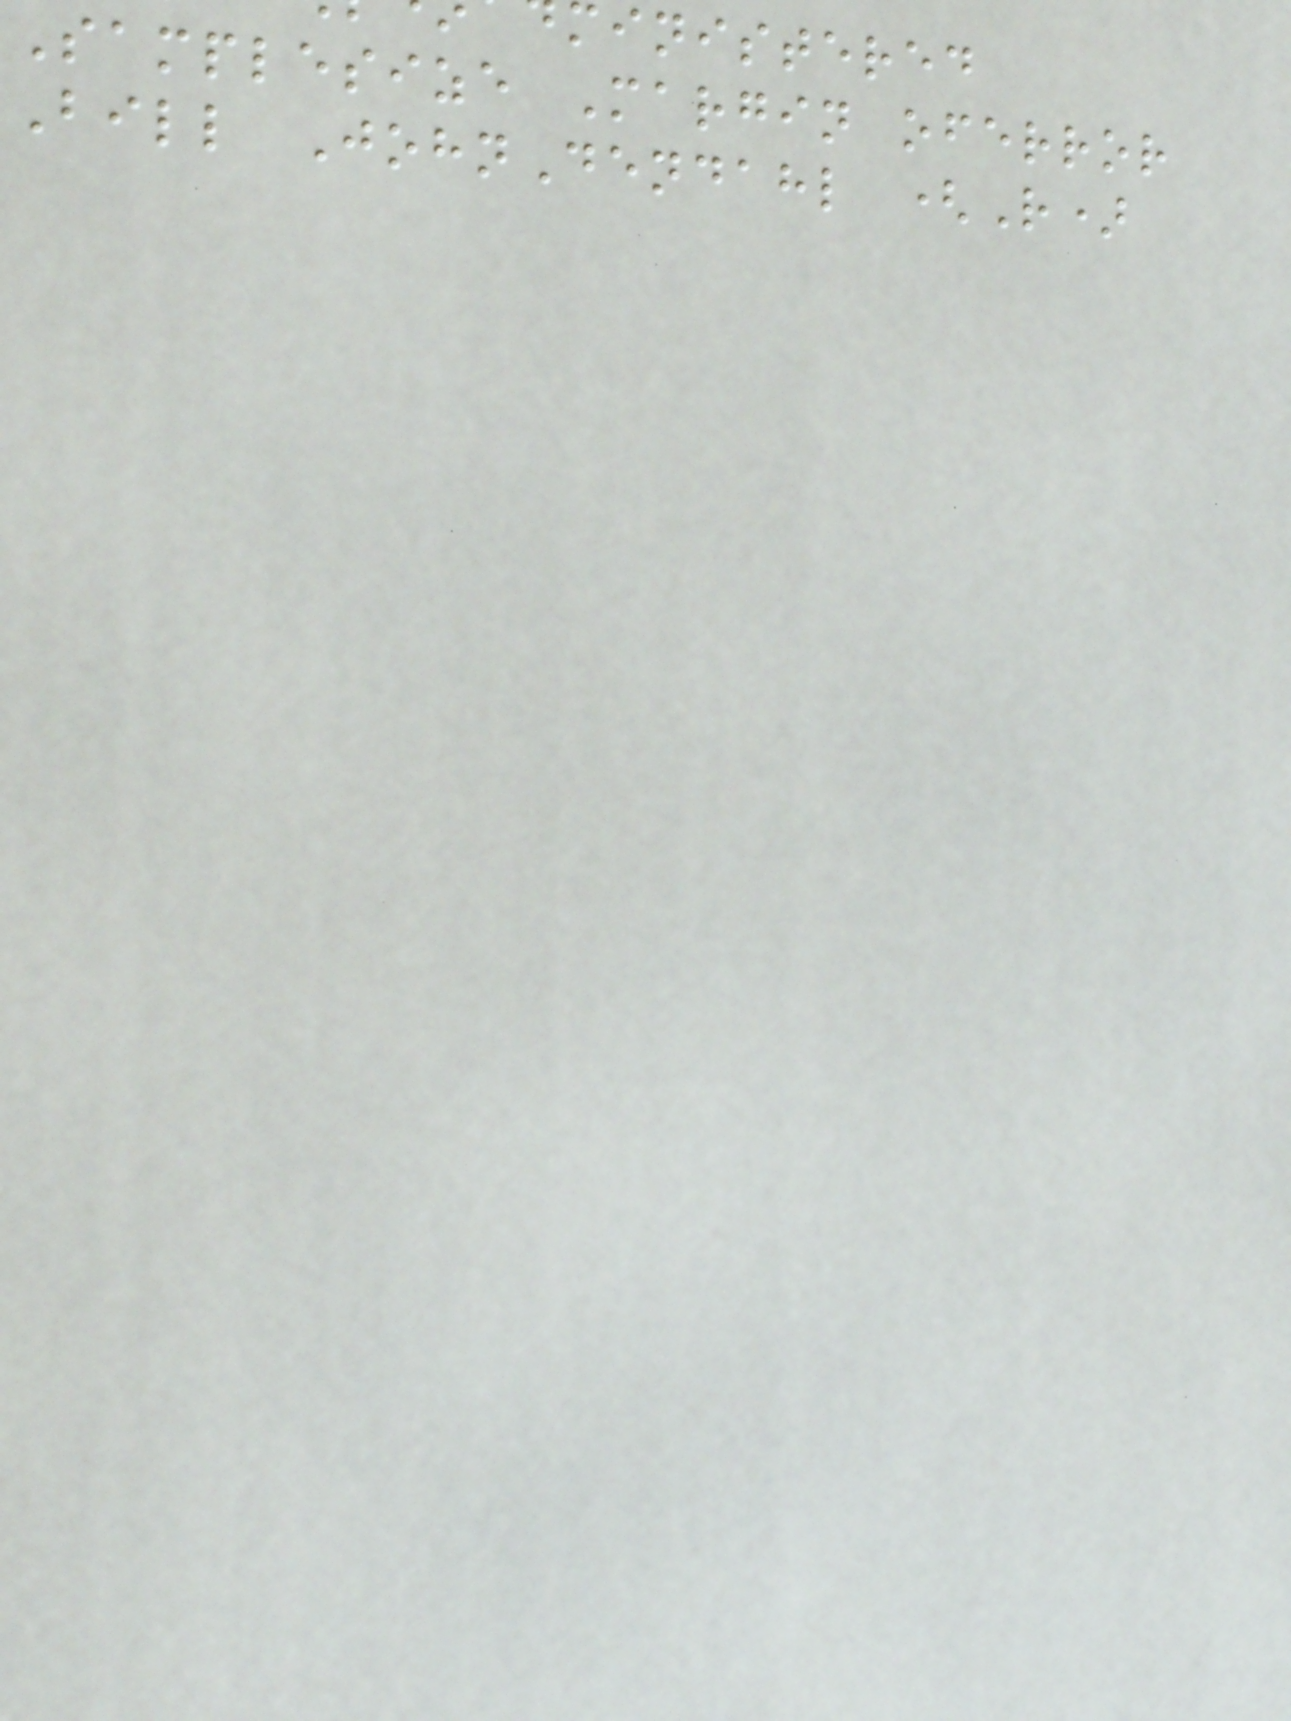ministered
Samplesize Margin oferror
Bill JohnDendahl (R)
